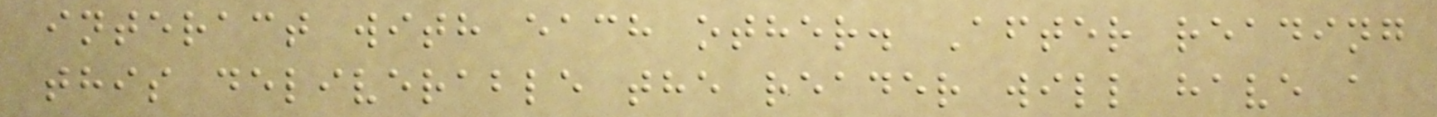interact with each other. After reading
this deliverable the reader will have a
